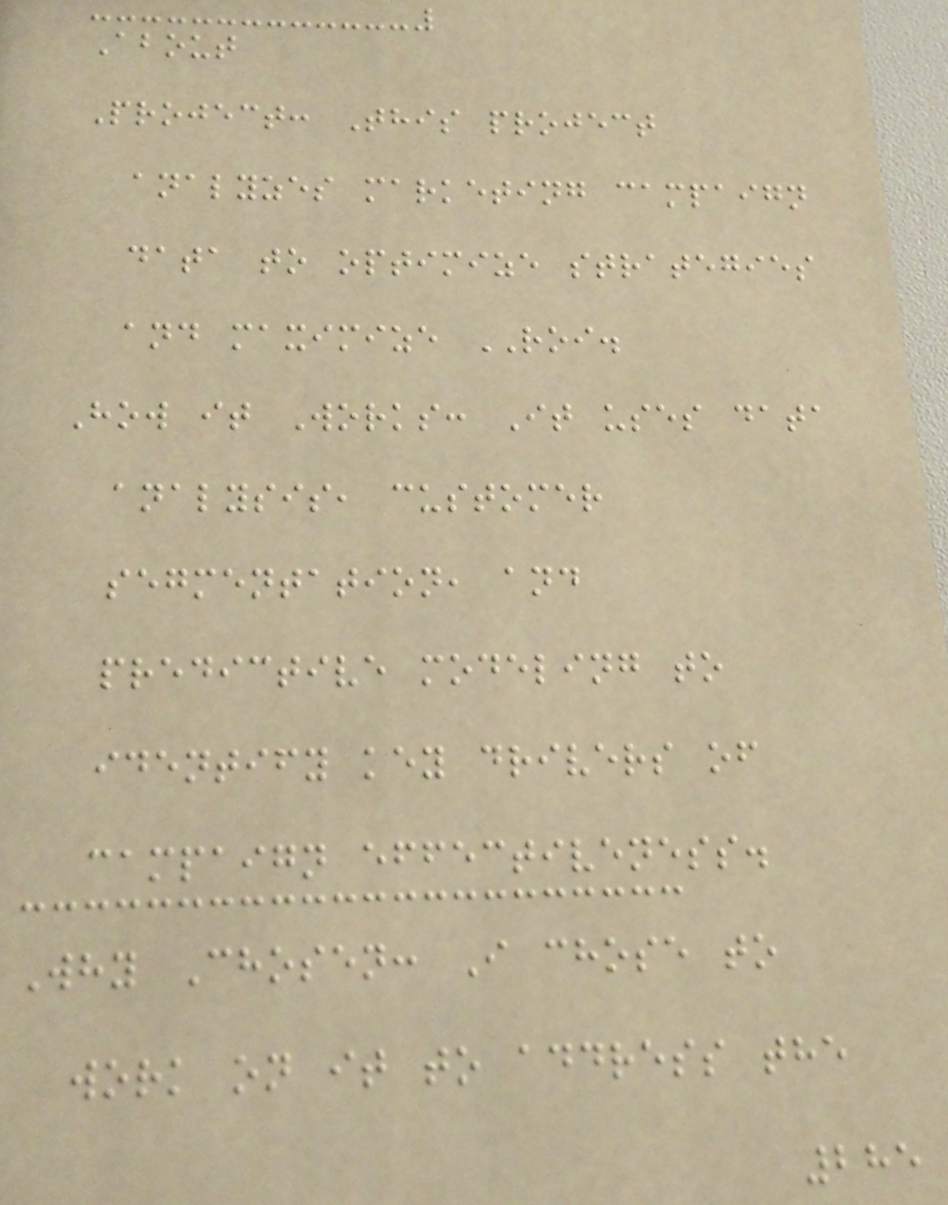About
Project: This project
analyzes marketing campaign
data to optimize strategies
and maximize ROI.
How it Works: It uses data
analysis, customer
segmentation, and
predictive modeling to
identify key drivers of
campaign effectiveness.
Why Chosen: I chose to
work on it to address the
285
